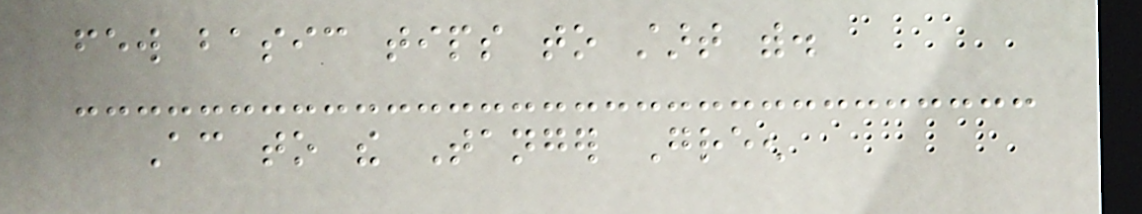few basic tips to start with.
According to the Tanger Green
